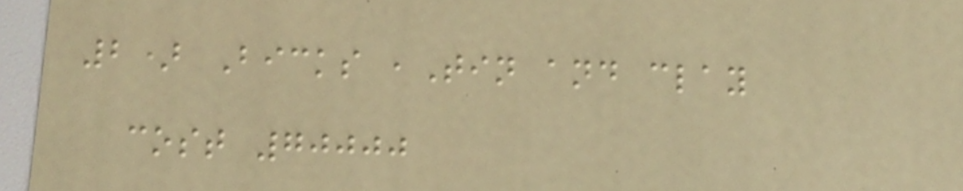2) Bicks ,Tin and clay
cost 70000
